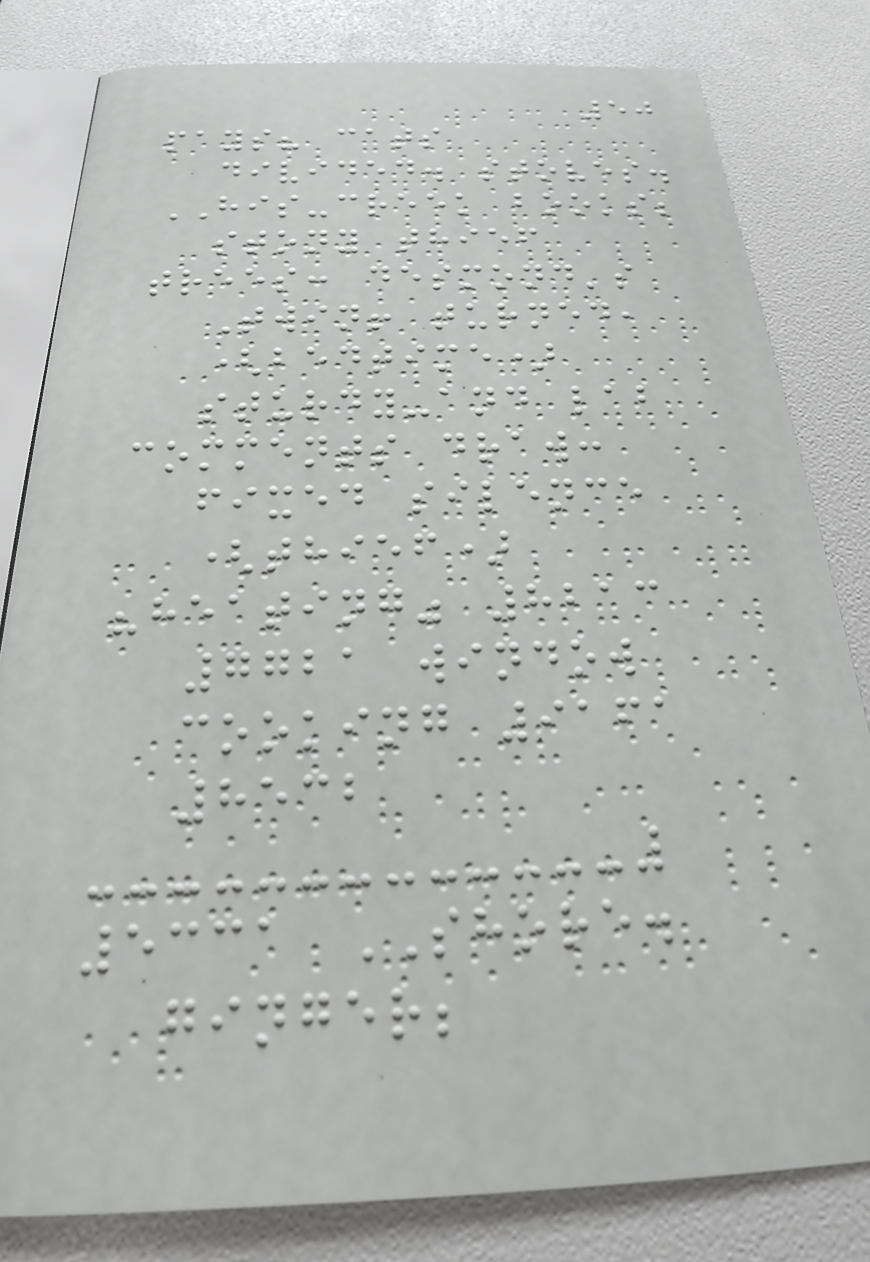50
pays? cats
divided. stoves.
HIS-creek books;
stony thief
trees: desmond's
Twin! turned,
(bedtime)
sturdy-and lab
comments draw:
fixed silence
(thief)
"heating" 8213
7721 window
cooking 9161
8532
5331 SHORE.
ginger;
